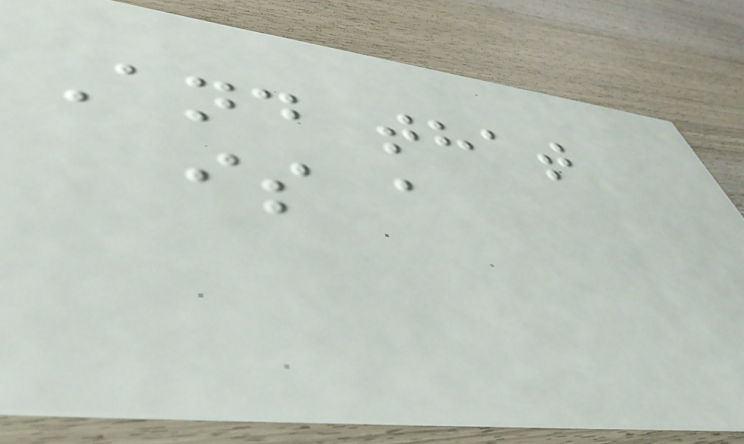And that
is a
